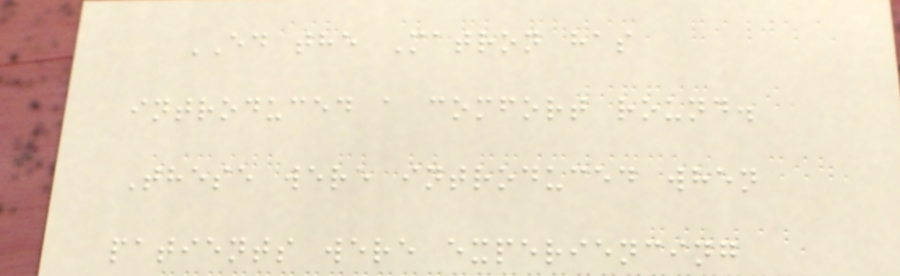ED the Matron has
introduced a comfort round.
These were introduced when
patients were experiencing
